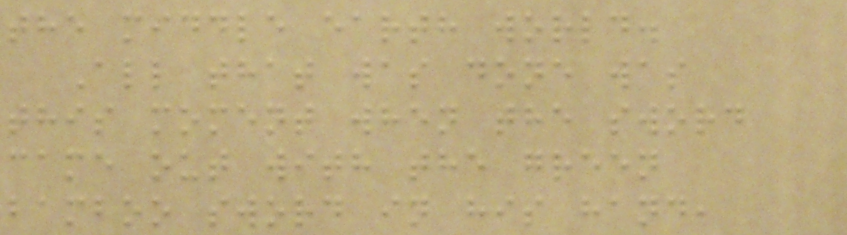the middle earth world.
All that was done was
this moment when the sword
came out with the green
bamboo sword in his hand,
